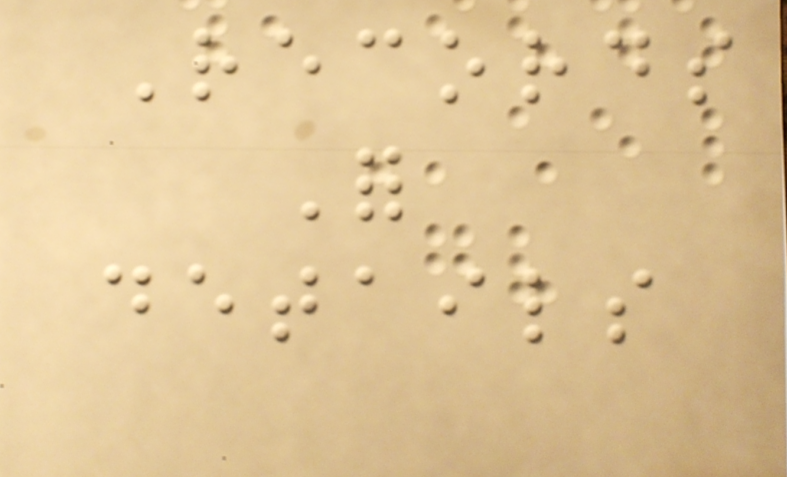Records
For
details
